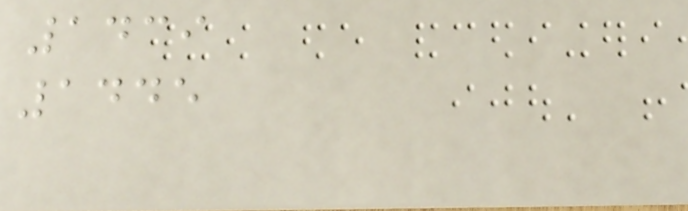1439
1445
